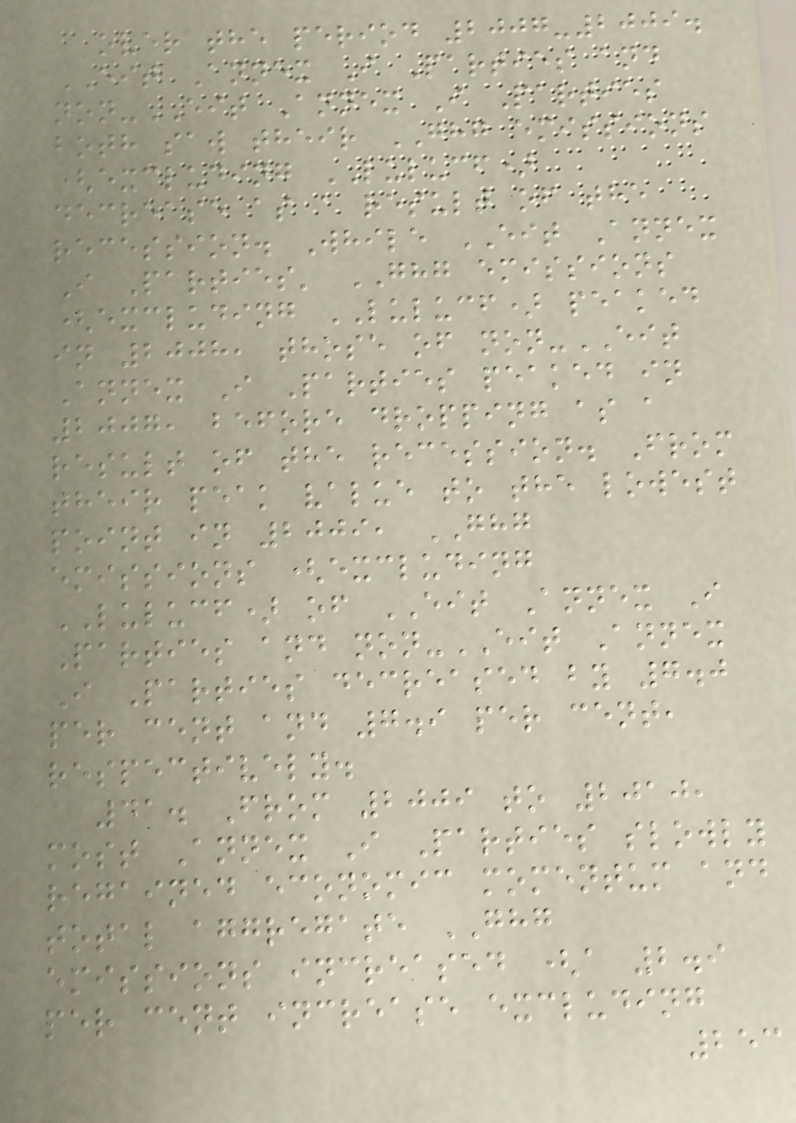over the period 2007-2009.
EIT Annex I Parties and
non-EIT Annex I Parties
both saw their GHG emissions
(excluding LULUCF)
decrease as a result of the
recession. While EIT Annex
I Parties' GHG emissions
(excluding LULUCF) peaked
in 2008, those of non-EIT
Annex I Parties peaked in
2007, before dropping as a
result of the recession. From
their peak value to the lowest
point in 2009, GHG
emissions (excluding
LULUCF) of EIT Annex I
Parties and non-EIT Annex
I Parties decreased by 7.0
per cent and 7.9 per cent,
respectively.
41. From 2009 to 2010,
most Annex I Parties slowly
regained economic momentum and
total aggregate GHG
emissions increased (a 2.9
per cent increase excluding
253
